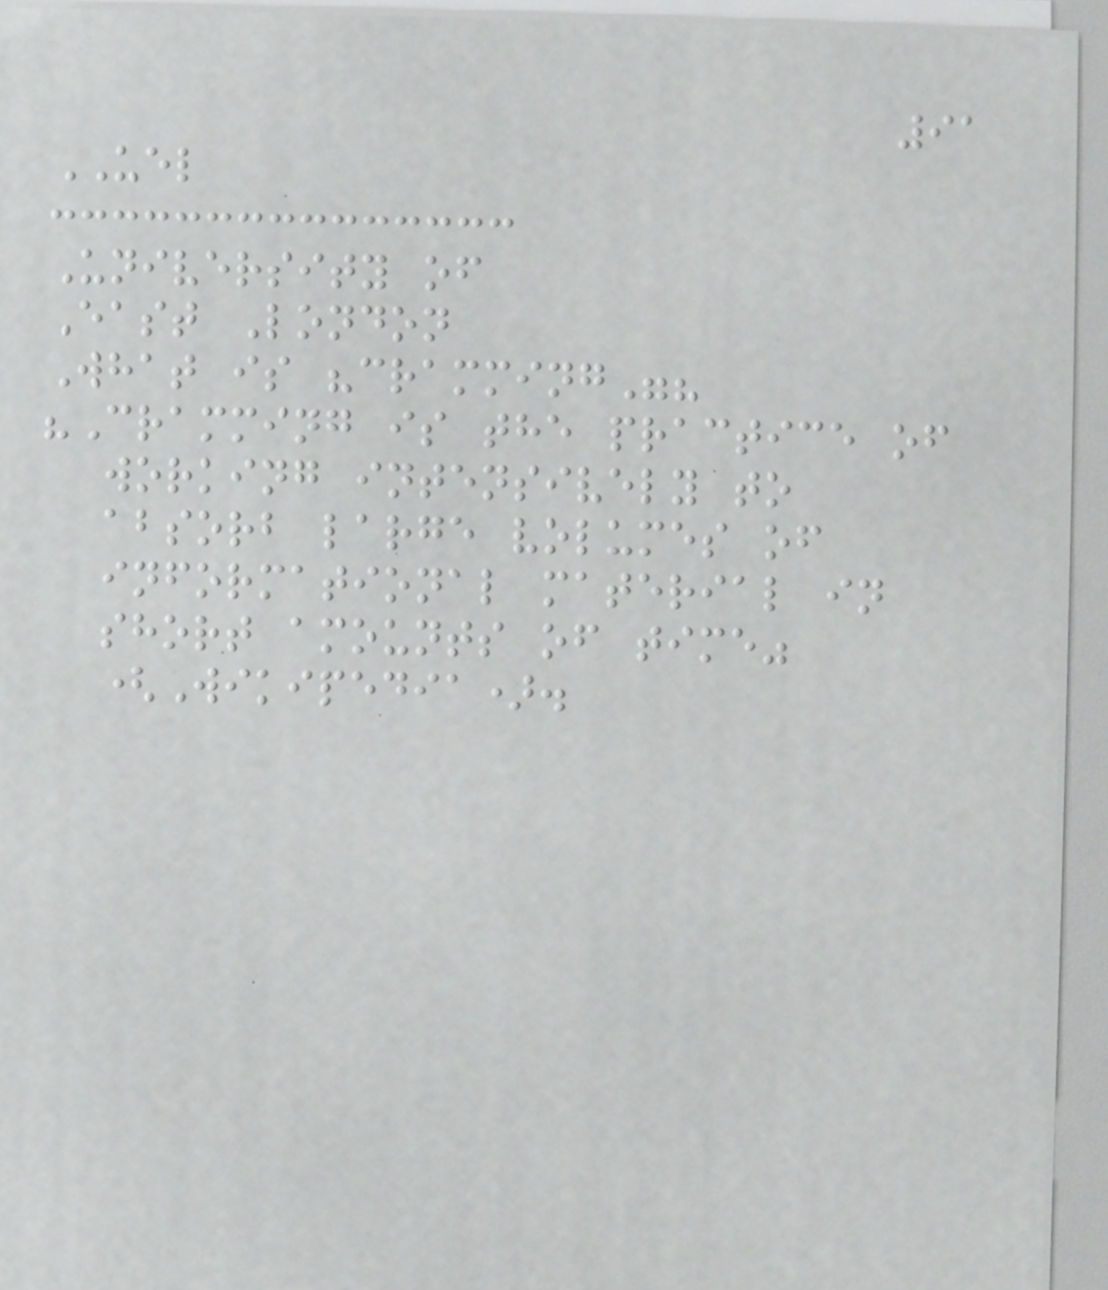91
UEL
University of
East London
What is "cramming"?
"Cramming is the practice of
working intensively to
absorb large volumes of
informational material in
short amounts of time"
(Wikipedia).
